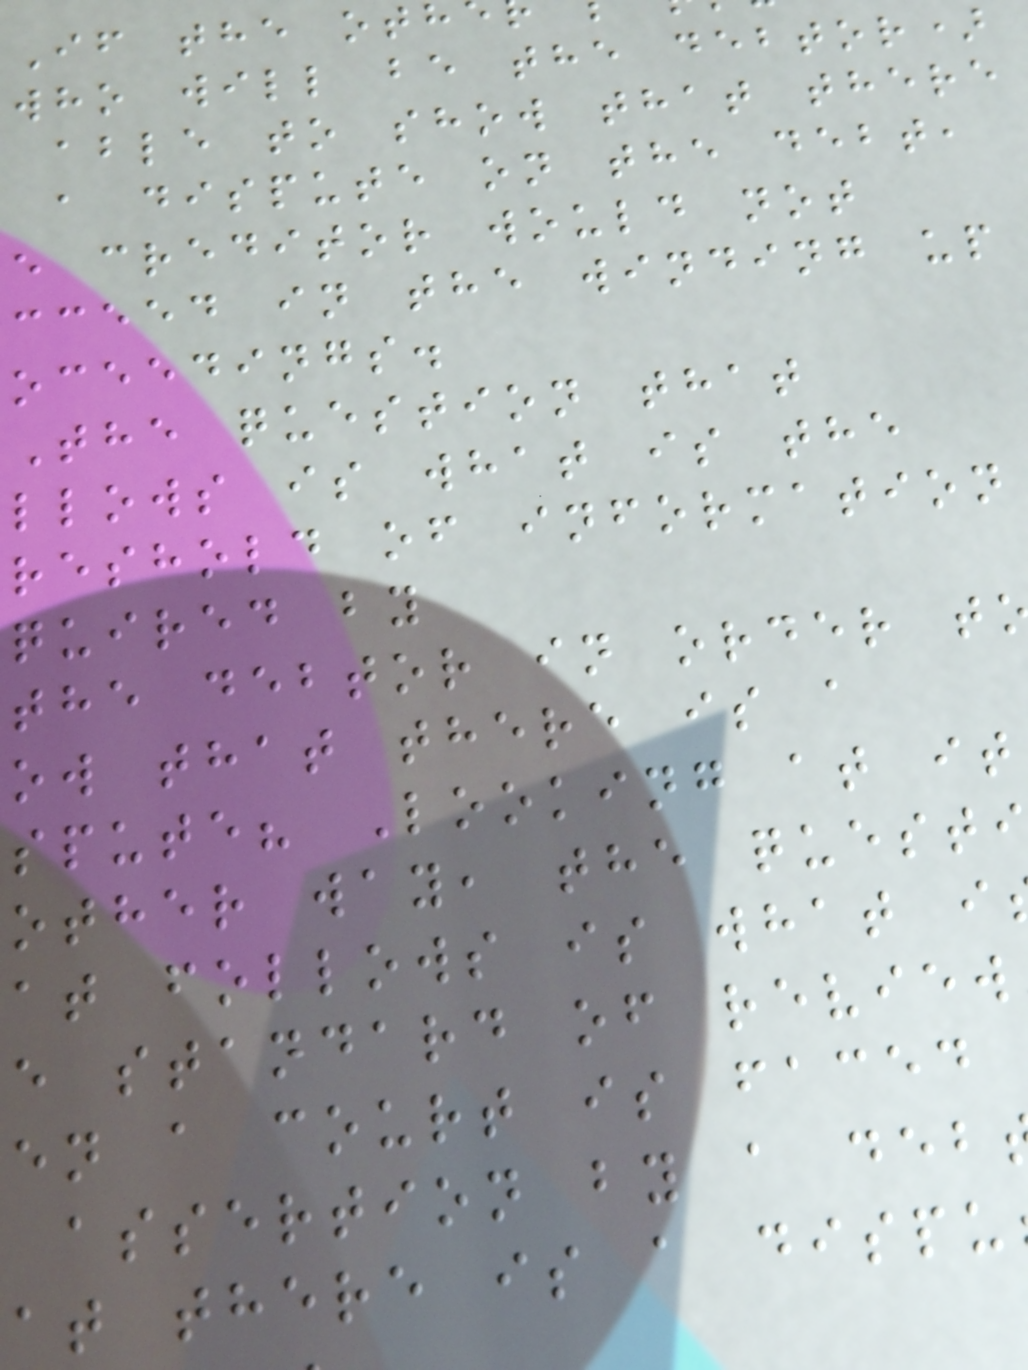If the oth
who will be the debtor)
able to show that there
a dispute on the debt,
e creditor would not
cceed in the winding up
oceedings.
The question that
llows is what is the
reshold of information
quired by
the debtor in order t
ow that there is a
spute? Looking at it
other way, the questi
at follows is what i
e standard of review
en a court is faced
assertion by a deb
at there is a dispu
